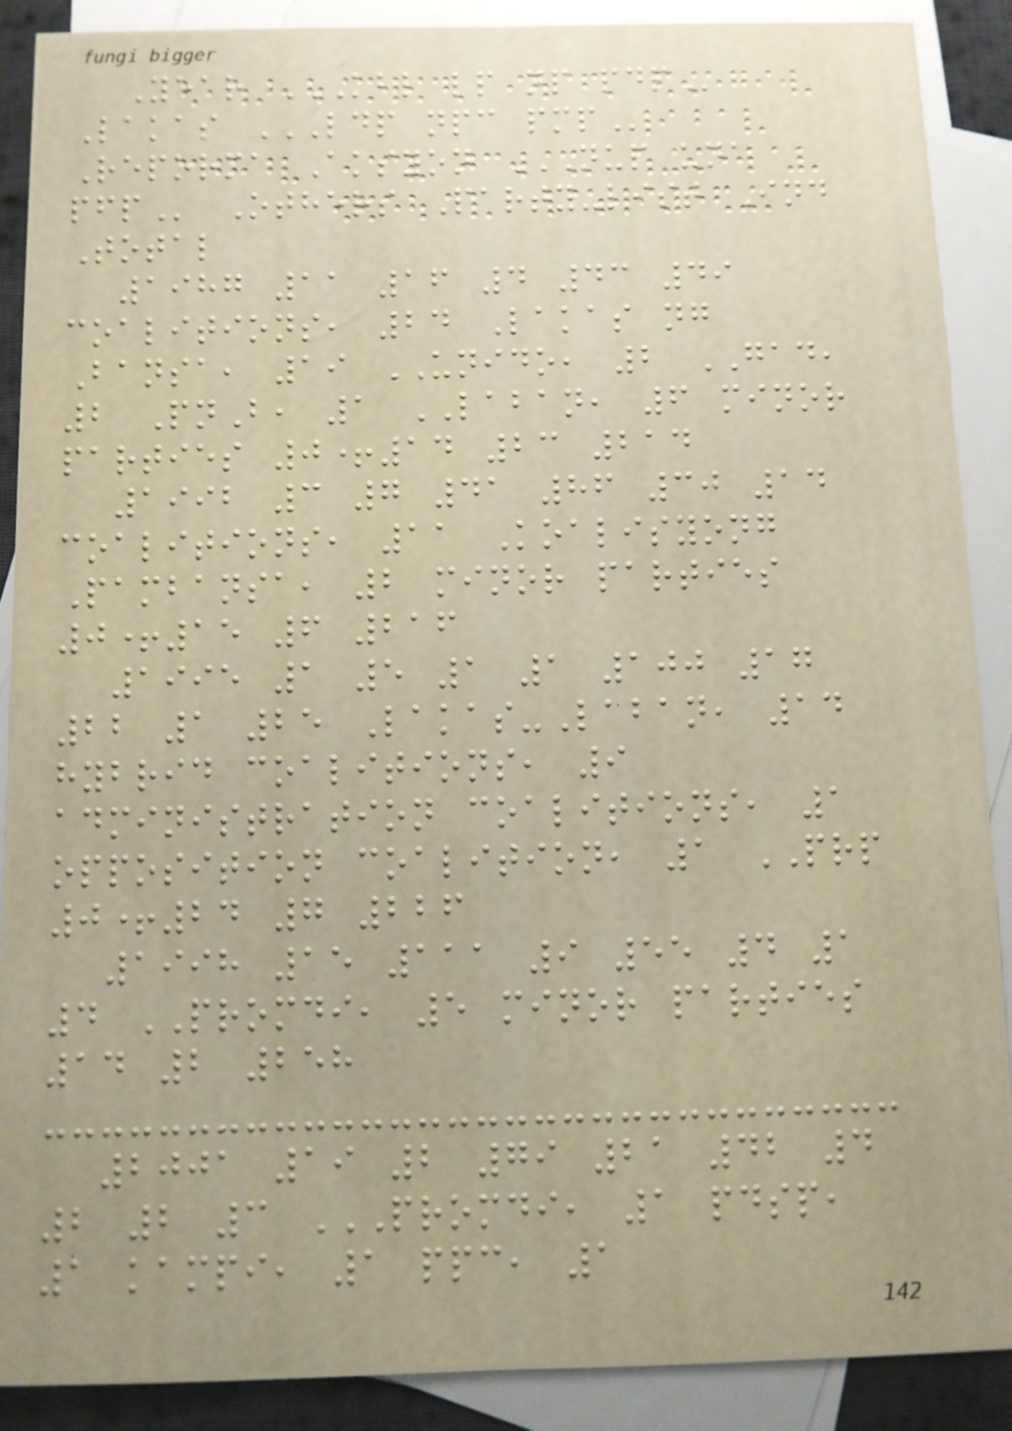Year KBL LP NP PDP
Lakas LDP NPC PMP
Reporma Aksyon NUP UNA
PFP Others Party-list Ind
Total
1987 11 16 4 43 49
coalitions, 24 Lakas ng
Bansa, 19 UNIDO, 2 GAD,
2 PnB, 1 LABAN, 6 minor
parties 0+14 23 214
1992 3 7 41 86 30 14
coalitions, 11 Koalisyong
Pambansa, 2 minor parties
0+15 6 216
1995 1 5 1 1 100 17
22 1 25 Lakas-Laban, 14
hybrid coalitions, 9
administration coalitions, 1
opposition coalition, 1 PRP
0+24 7 226
1998 15 111 9 55 4 1
4 PROMDI, 5 minor parties
14 2 258
2001 19 2 79 21 42 4
2 2 3 PROMDI, 1 PDSP,
1 KAMPI, 1 PPC, 1
